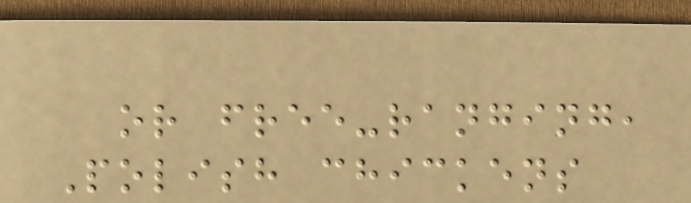or free-ranging,
Polish chickens
